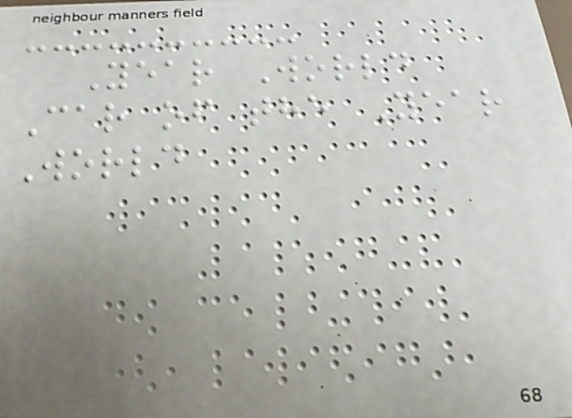Year World
Car of the Year
World
